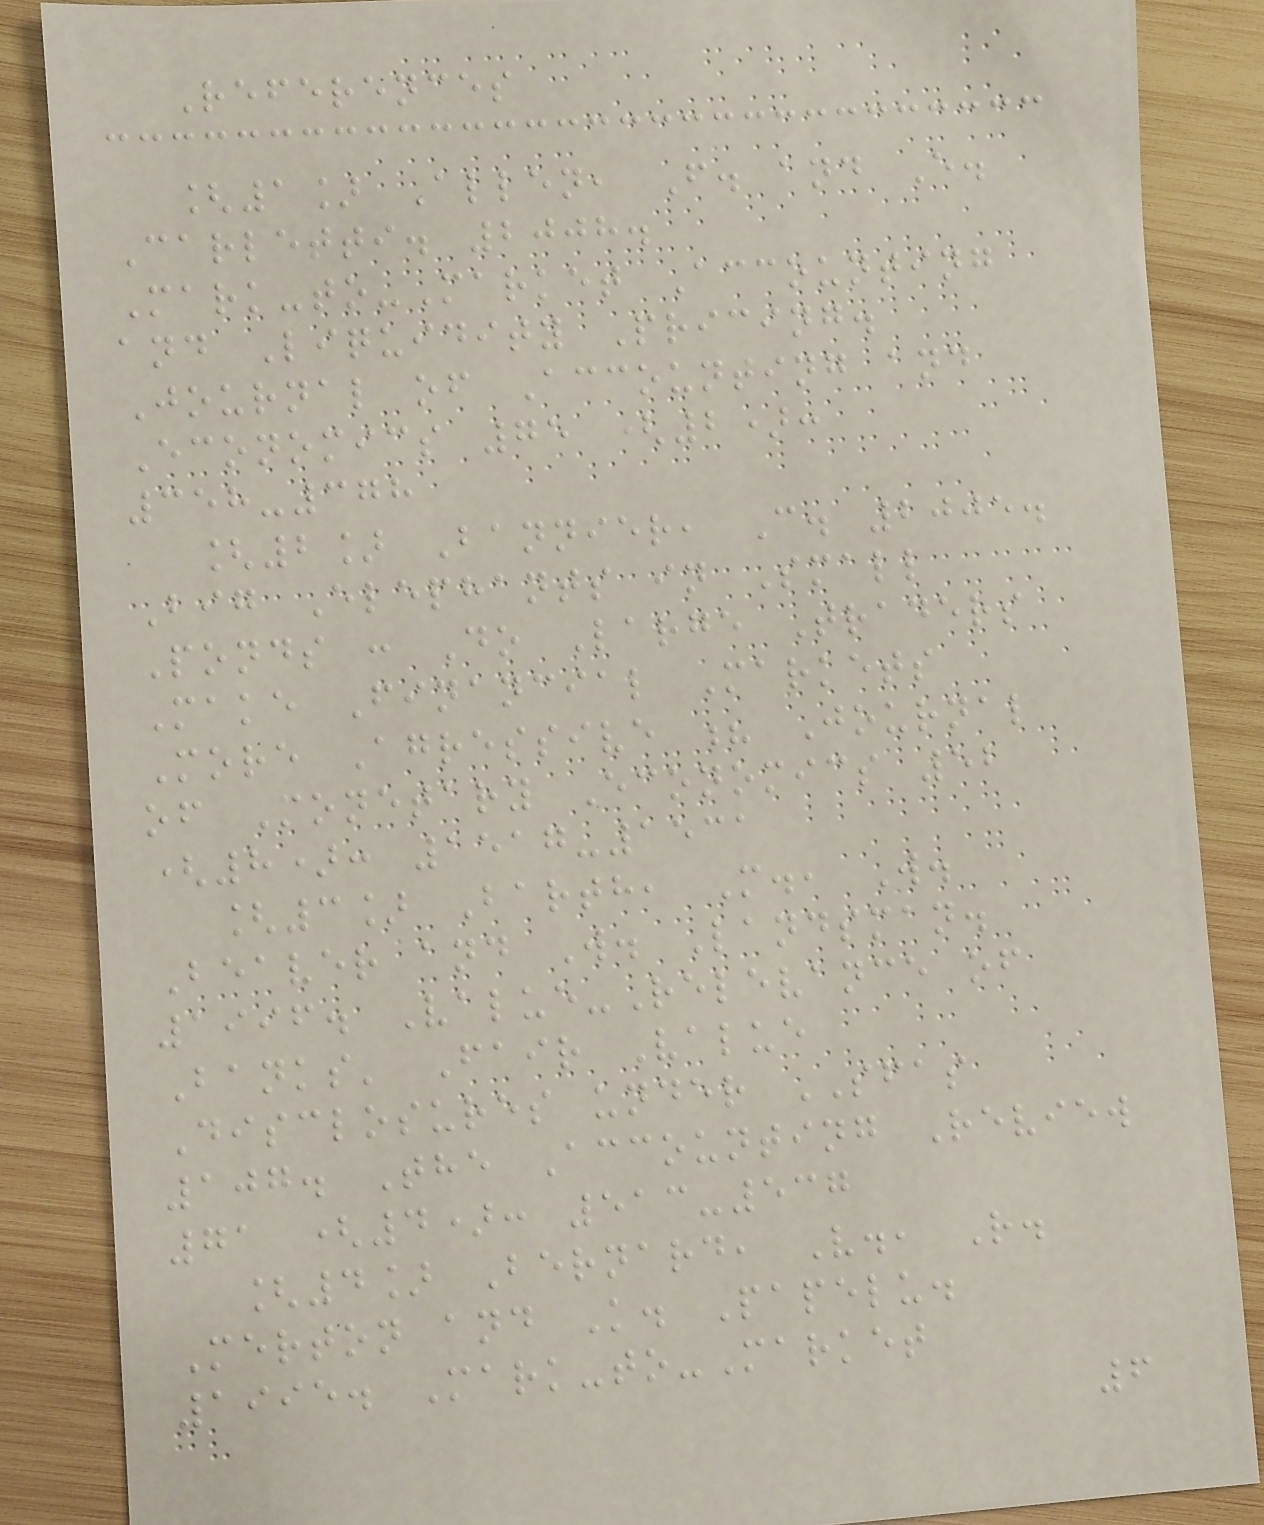References
[1] Allen, F. and E.
Carletti. 2008.
Mark-to-Market Accounting
and Liquidity Pricing.
Journal of Accounting and
Economics 75 (2):
358-378
[2] Bannier, C. 2005.
Big Elephants in Small
Ponds : Do Large Traders
Make Financial Markets
More Agressive ? Journal
of Monetary Economics 52
(8): 1517-1531
[3] Barth, M., W.
Beaver and W. Landsman.
1996. Value-Relevance of
Banks' Fair Value
Disclosures under SFAS
107. The Accounting Review
71 (4): 513-537
[4] Bernard, V., R.
Merton and K. Papelu.
1995. Mark-to-Market
6
